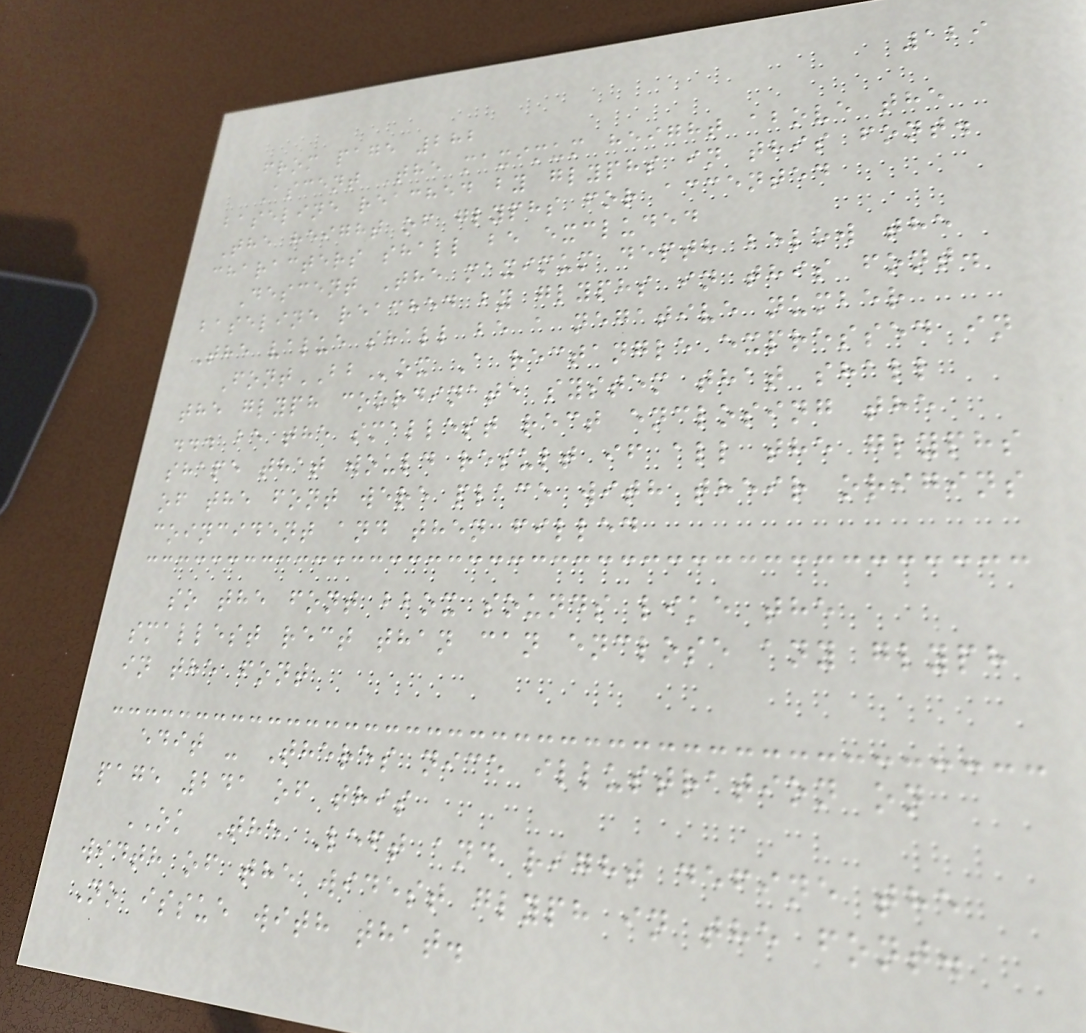129
from page 282
Ascent The maximum height above the
baseline reached by glyphs in this font.
The height of glyphs for accented
characters shall be excluded
Descent The maximum depth below the
baseline reached by glyphs in this font.
The value shall be a negative number
FontBBox A rectangle expressed in
the glyph coordinate system that shall
... be the smallest rect enclosing the
shape that would result if all the glyphs
of the font were place with their origins
coincident and then filled
so the font bbox sounds like the
smallest rect than can enclose any glyph
in the font
edit - Theres nice illustration on
page 241 of this
OK The Left and right define the
width of the widest glyph in the font.
No issue with that.
